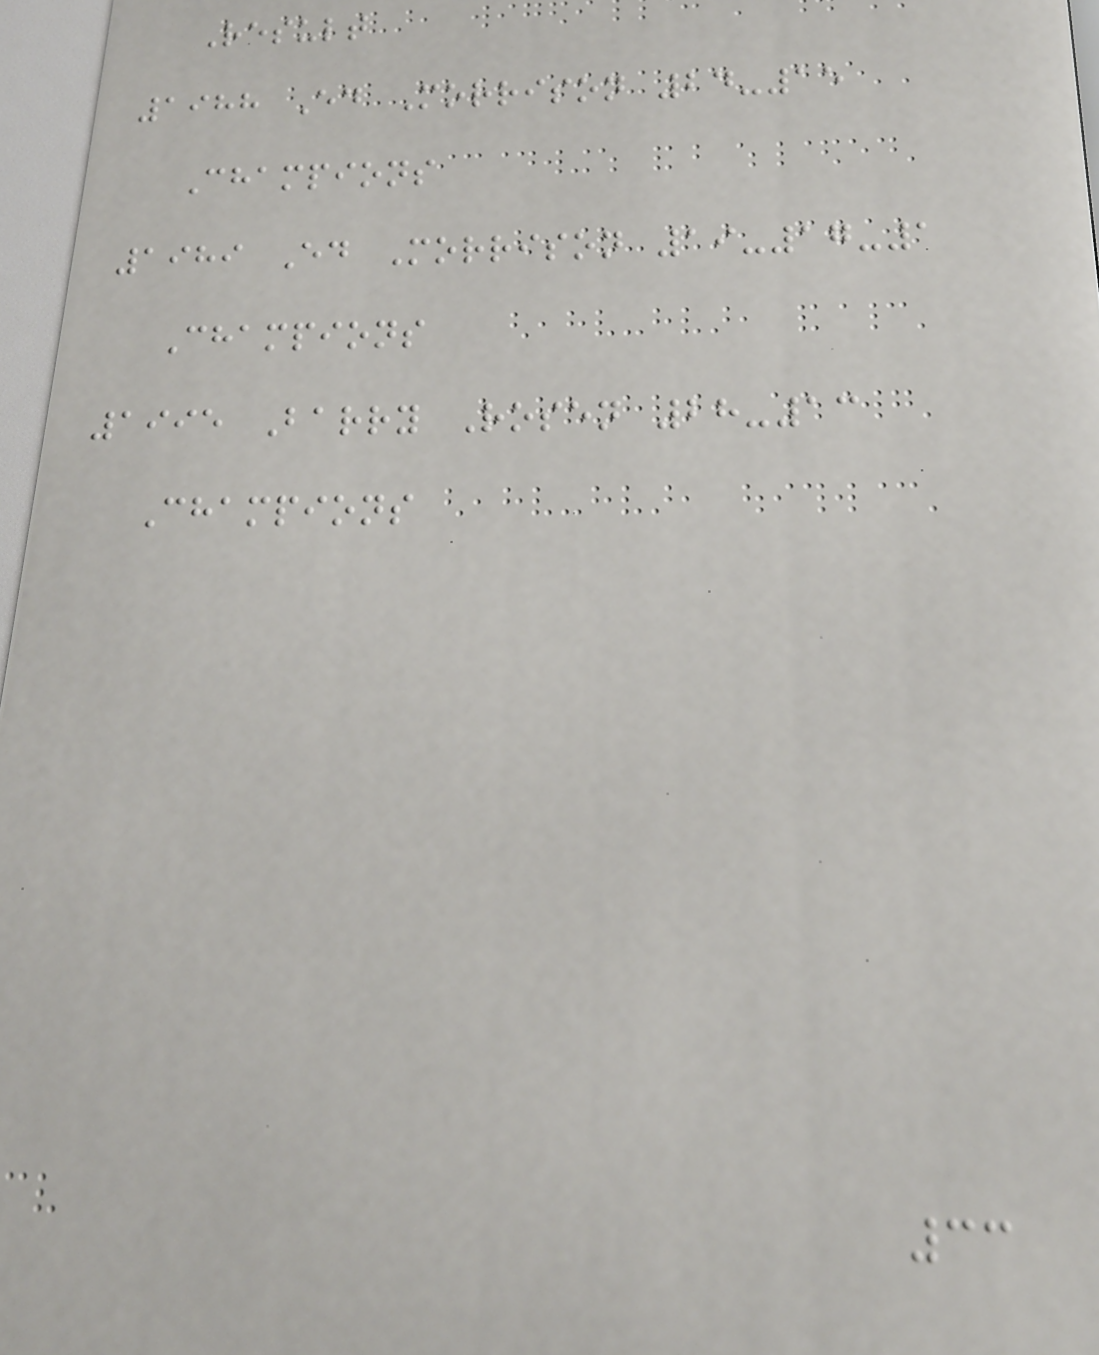Result
1988 Ed Morrison 24-15
Champions
1989 Ed Morrison 19-17-1
Champions
1995 Barry Rosen 28-13
Champions
33
